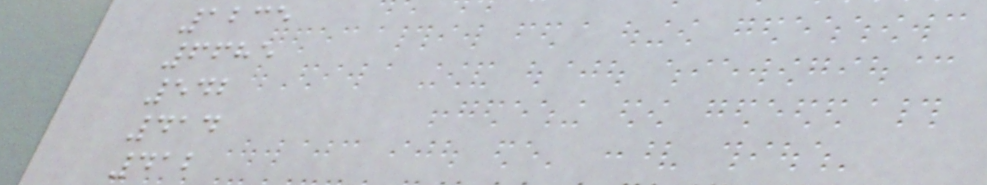1235
6685
542
414
412
